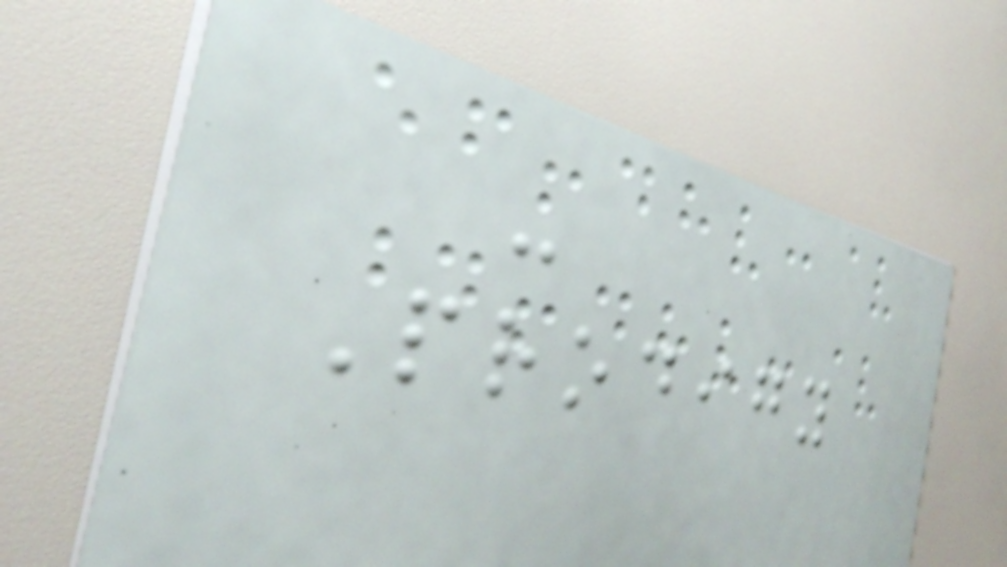-
Prodigy
